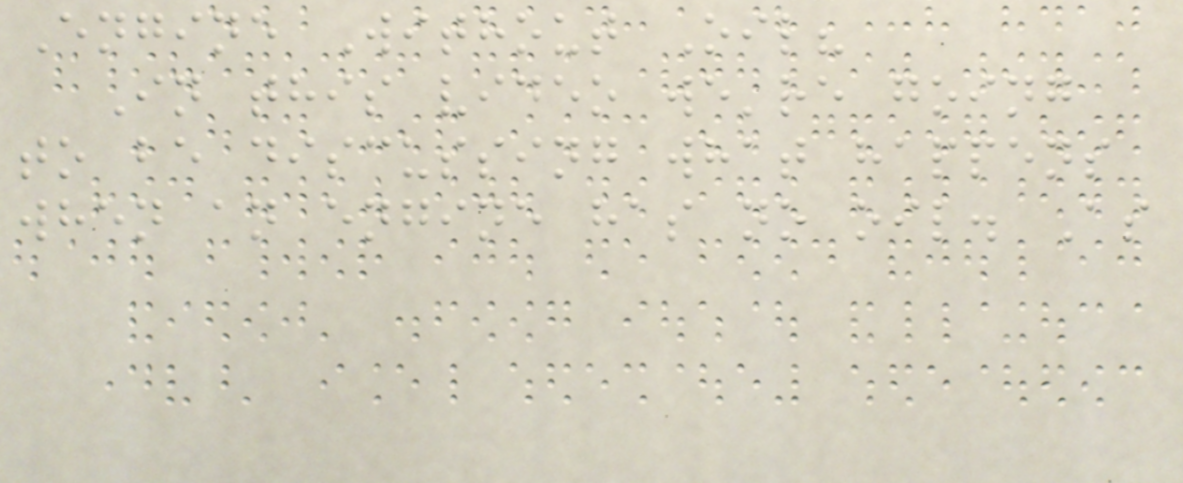Engine Without Oil?
In this video we're going
to be discussing what happens
when an engine has no oil. As
